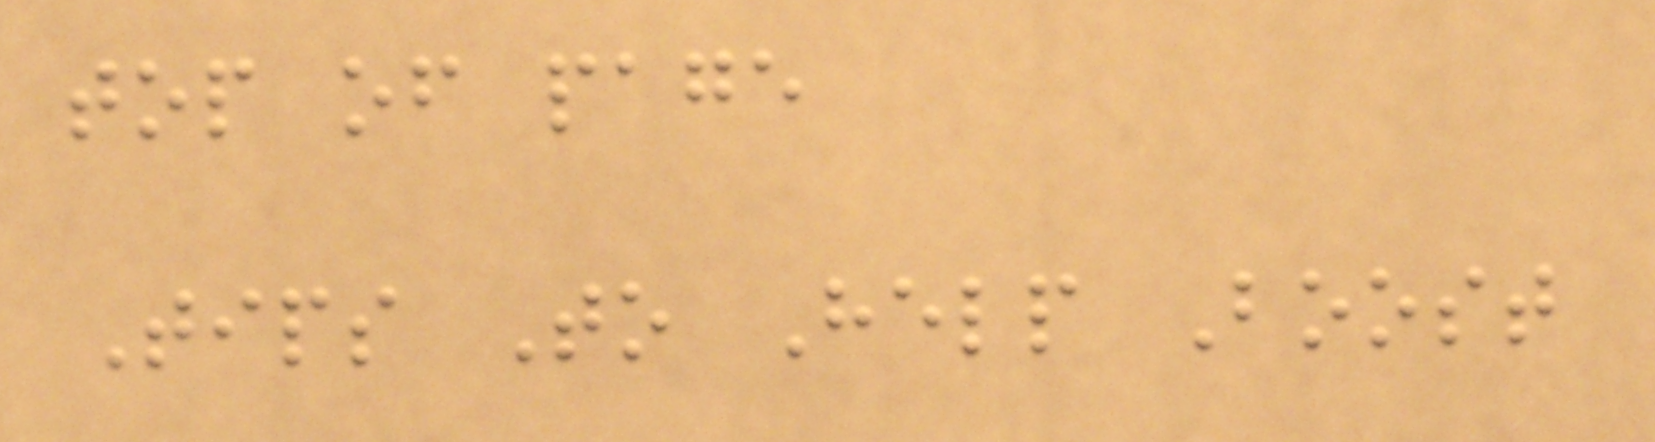top of page
Tips To Help Boost
